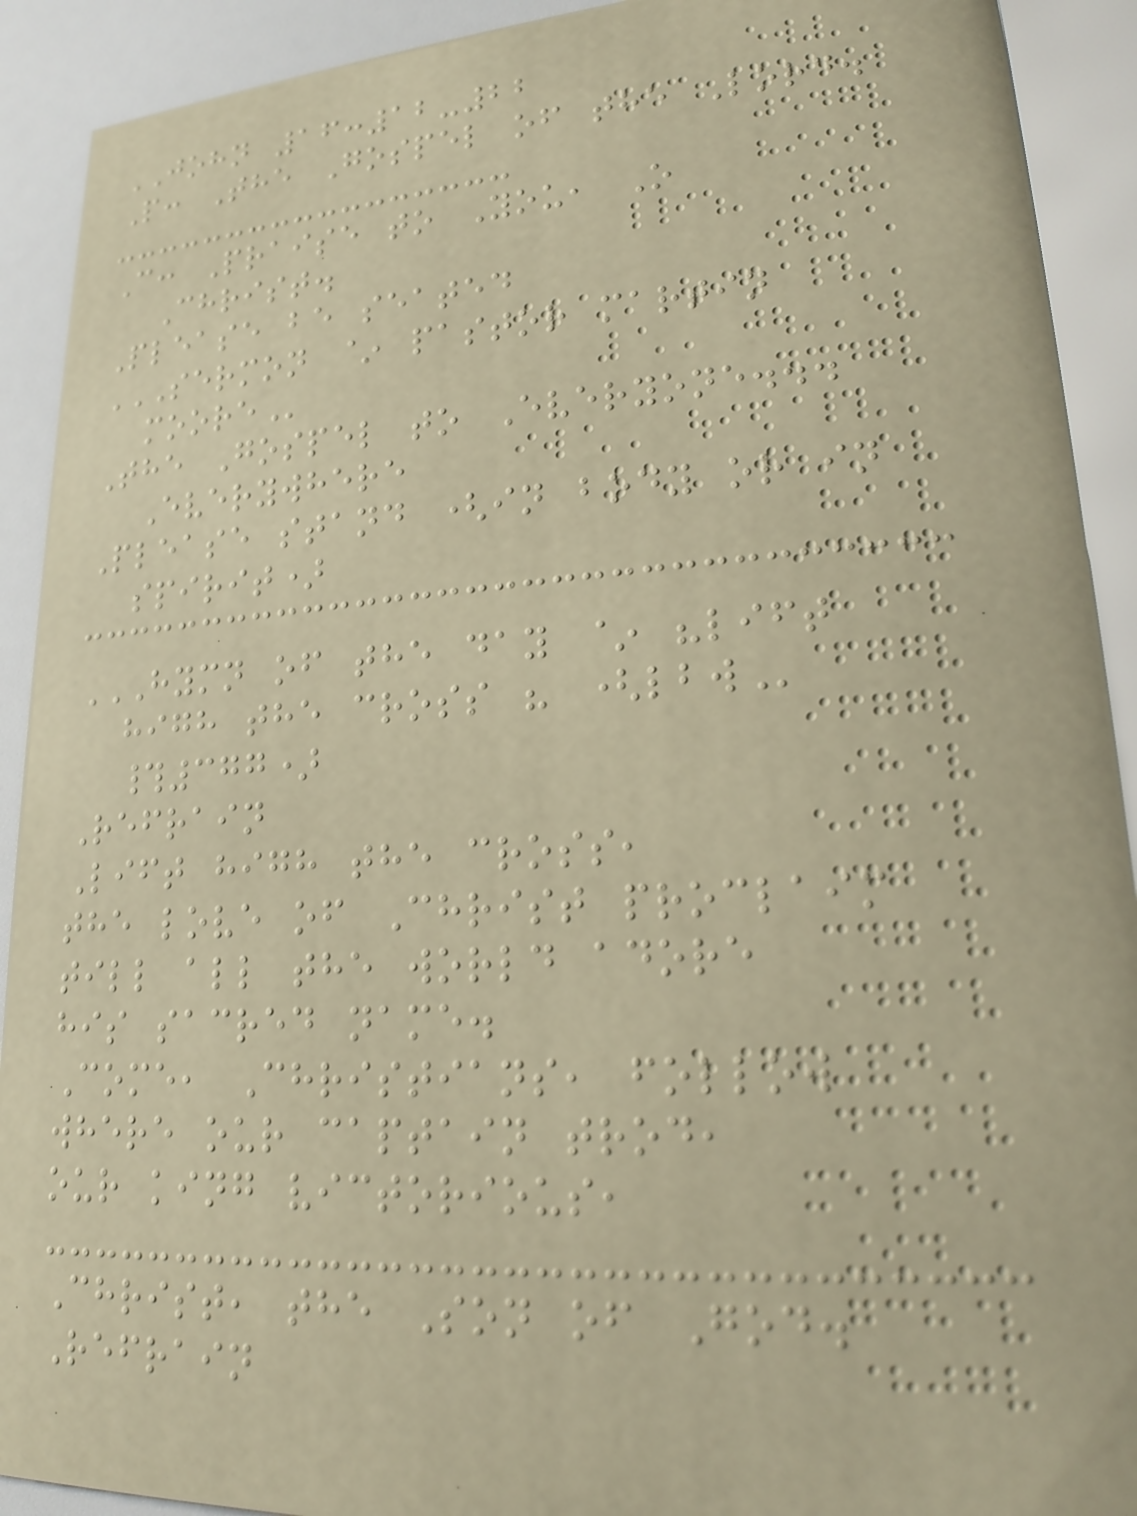JOHN 16:12-22
P: The Gospel of the Lord.
C: Praise to You, O
Christ.
Please be seated
SERMON ~ PASTOR MARTIN
MOORE
The Gospel to Everyone...
Everywhere
Please stand (in body or in
spirit)
HYMN OF THE DAY ~ "LIFT
HIGH THE CROSS " (LBW
#377)
Refrain
Lift high the cross,
the love of Christ proclaim
till all the world adore
his sacred name.
Come, Christians, follow
where our captain trod,
our king victorious,
Christ, the Son of God.
Refrain
